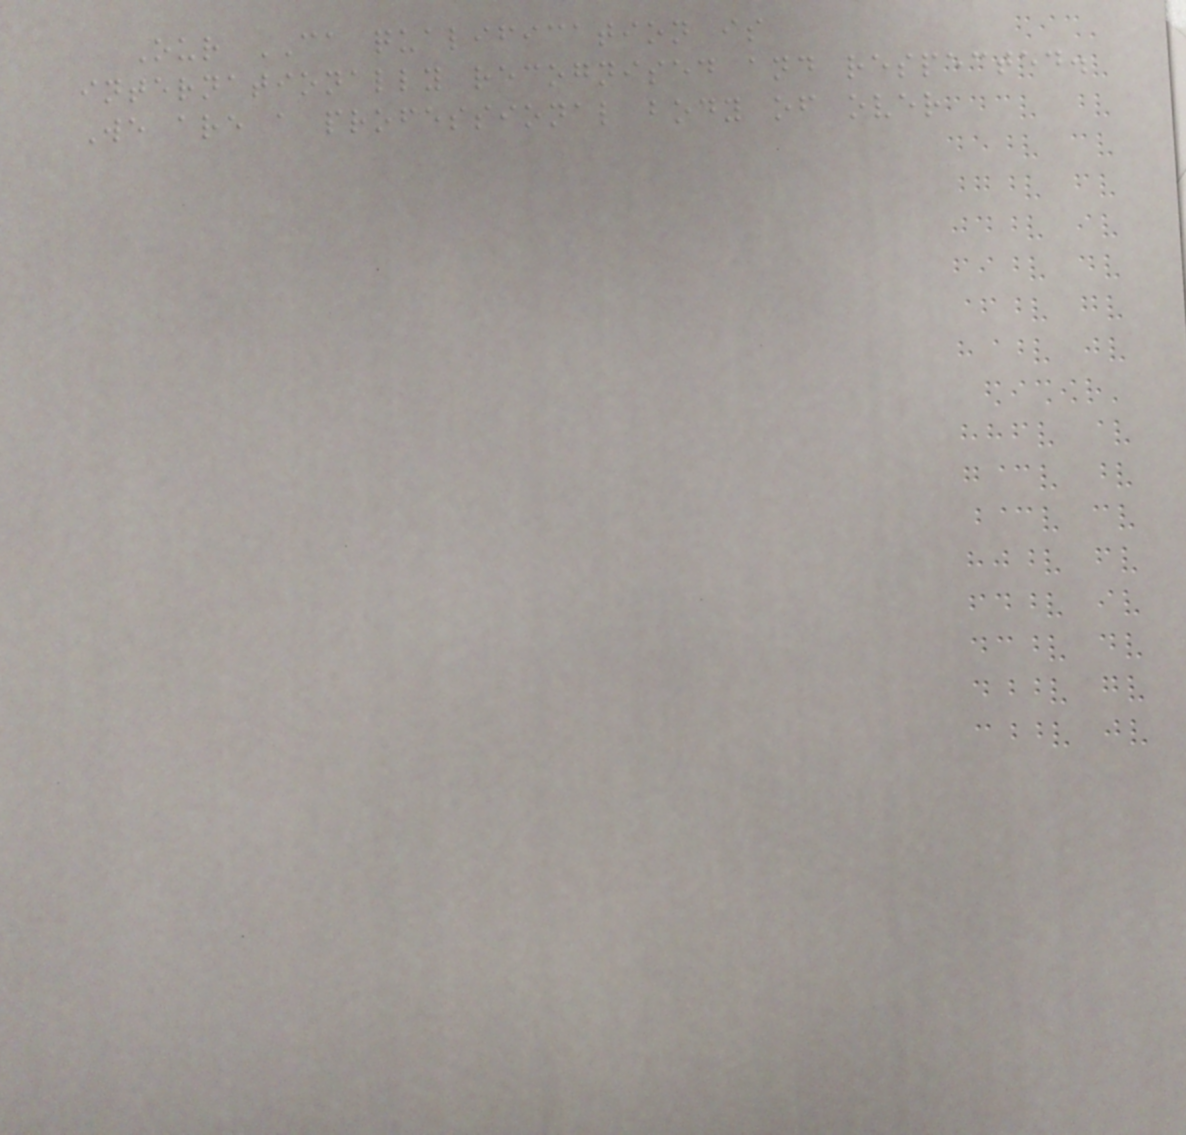Our CA qualification is
internationally recognised and respected.
We are a professional body of over
